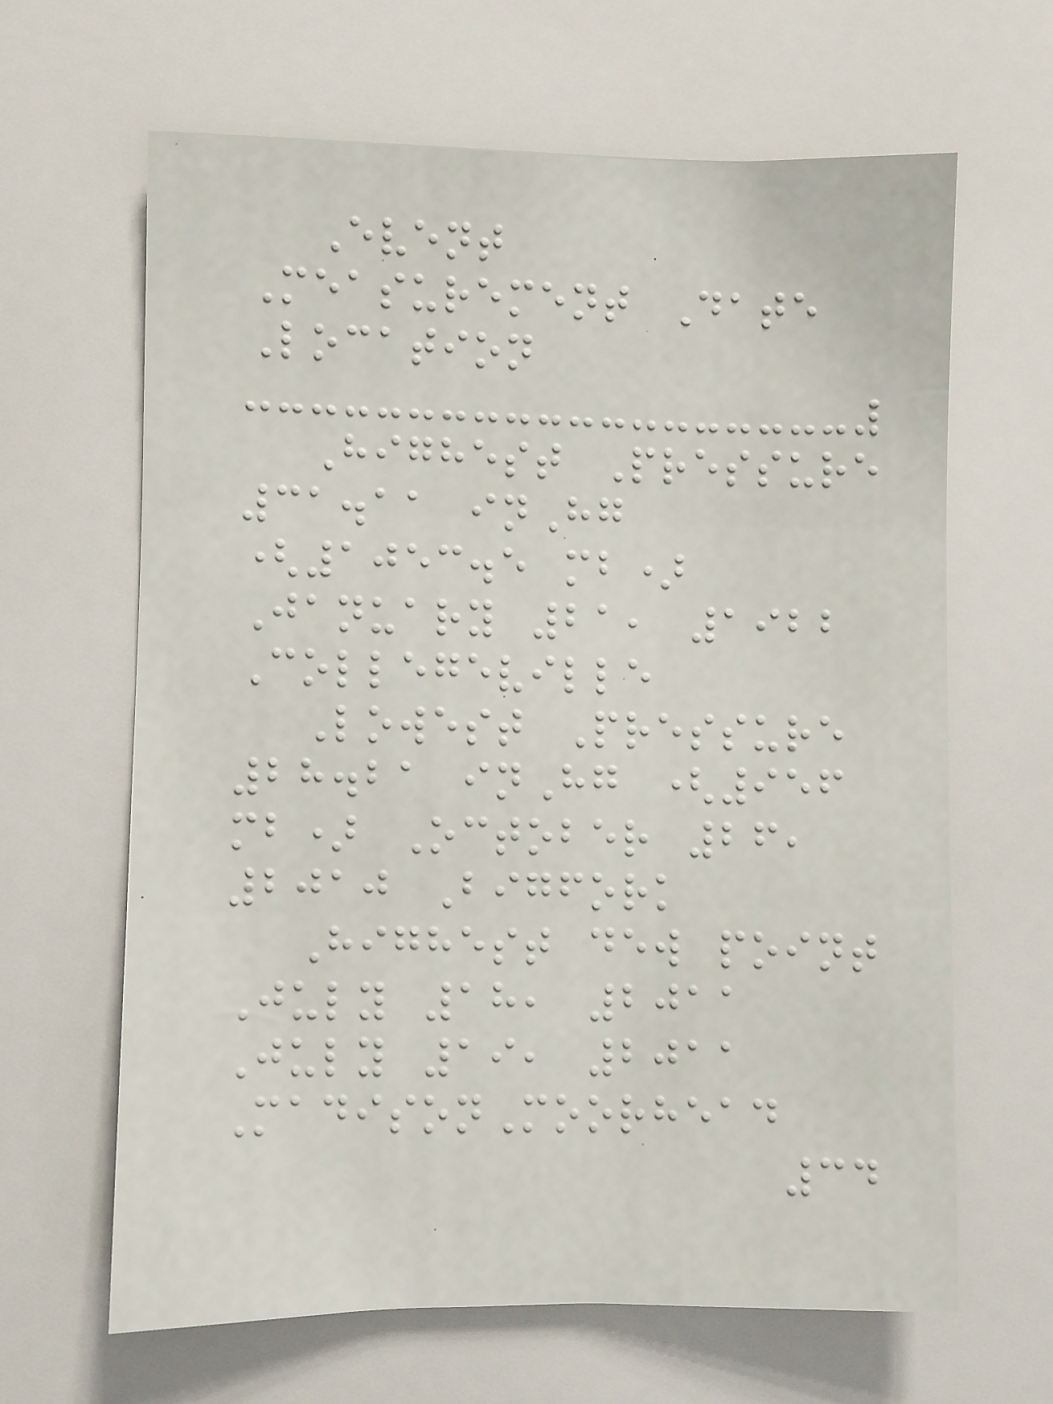Event
Measurement Date
Location
Highest Pressure
31.11 inHg
(1053.5 mb)
January 21, 1922
Collegeville
Lowest Pressure
28.21 inHg (956
mb) October 26,
2010 Bigfork
Highest dew point
July 18, 2011
July 19, 2011
MadisonMoorhead
34
